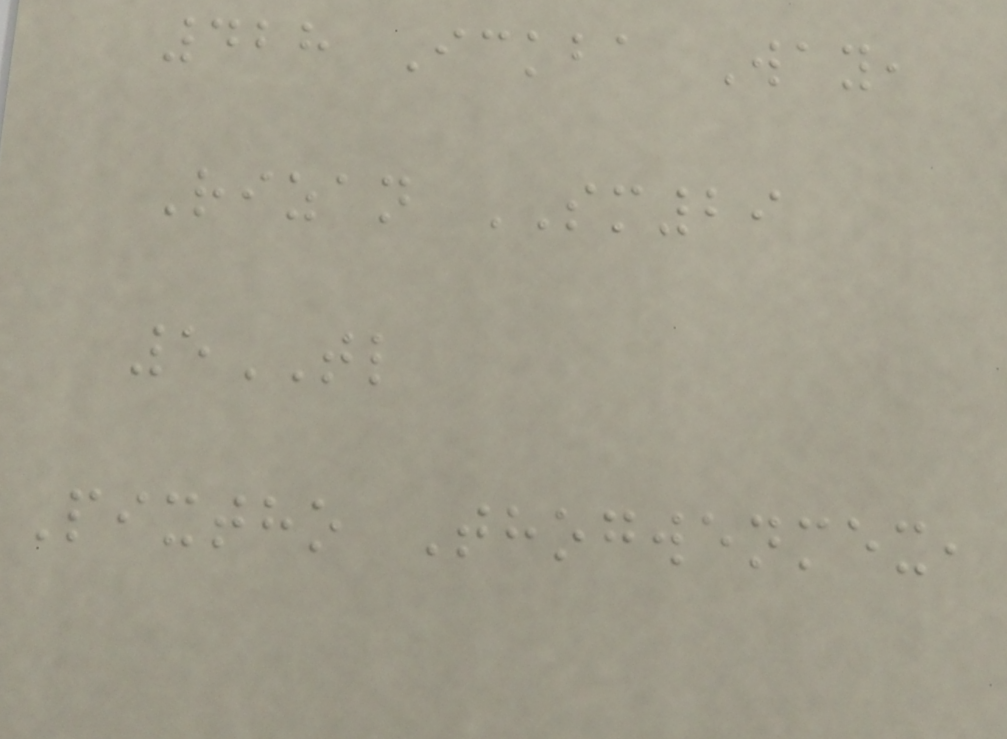428 Ickba Way,
Rizan SM29
5TL
Pixtho Thogwenmex,
